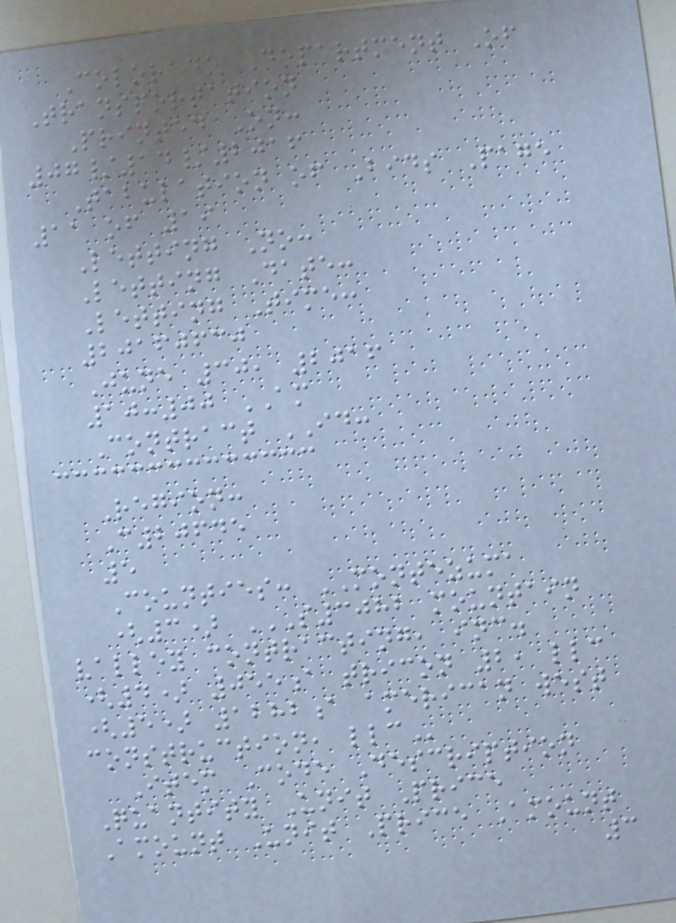Colorado Department Of
Transportation
Printed On:
07/14/2016
Tabulation of Bids Page
11 of 19
Letting No:
Letting Date:
Letting Time:
20160630
June 30, 2016
10:00 AM
Contract ID:
Region:
C20645
5
Counties: MONTEZUMA
(3) S3082 MOUNTAIN
VALLEY CONTRACTING, INC.
(4) 055A TRICON 2, LLC
(5) 1282A AMERICAN WEST
CONSTRUCTION, LLC
Item Code Description
Quantity Unit Price
Amount Unit Price Amount
3
